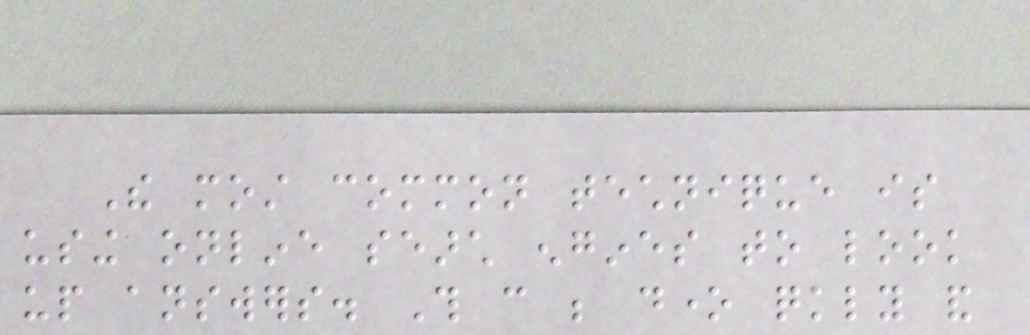The most common technique is
using online search engines to look
up answers. This can be done quickly and
